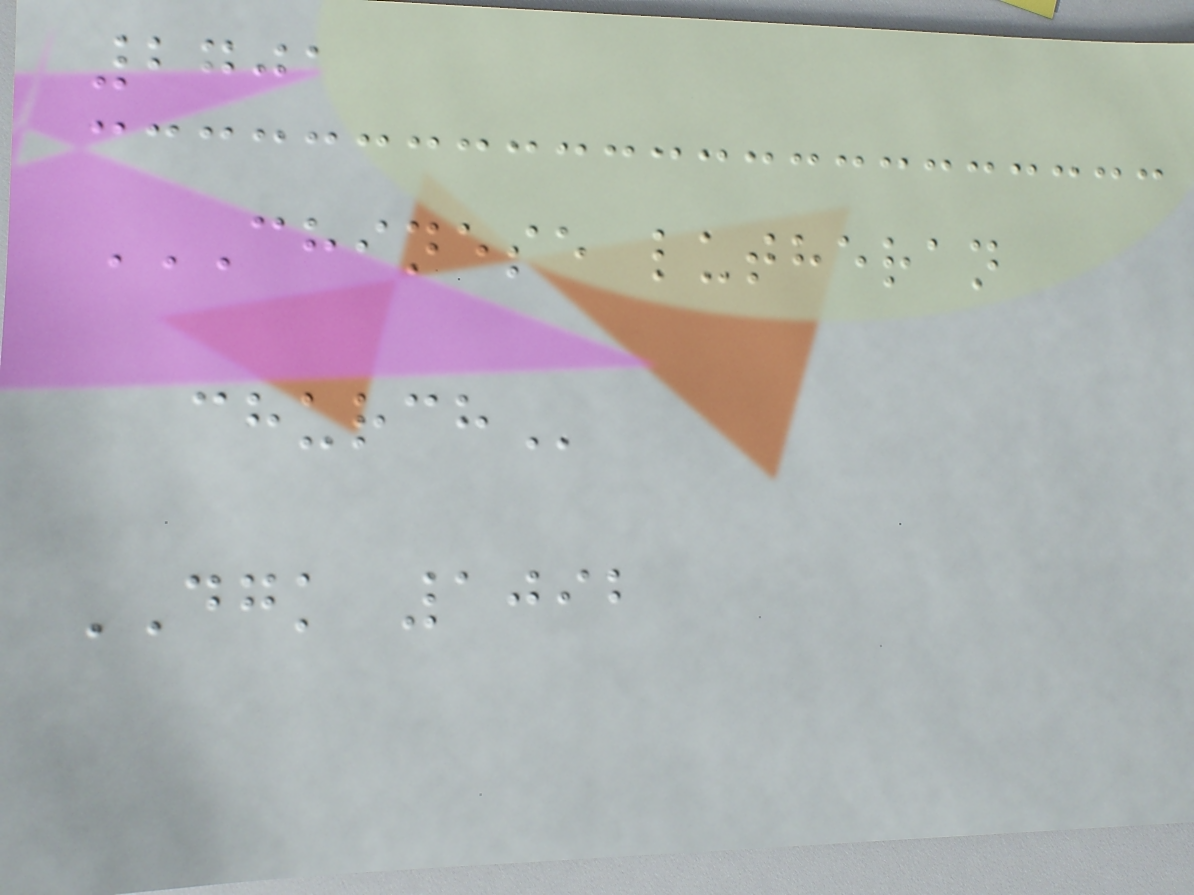2701
CHINESE LUTHERAN
CHURCH
DGK 1092
